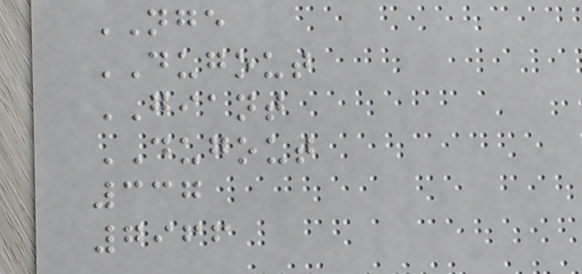NGE
DUGOUT
GIANT
DUGOUT
337
7966
